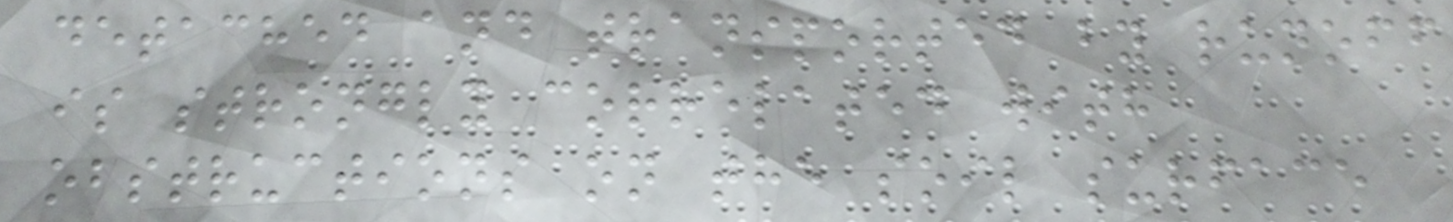detached and transported by runoff
is strongly correlated with
obstructions on the soil surface
